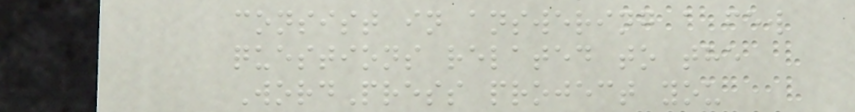consist in answering a few
questions related to the
WordPress project you
